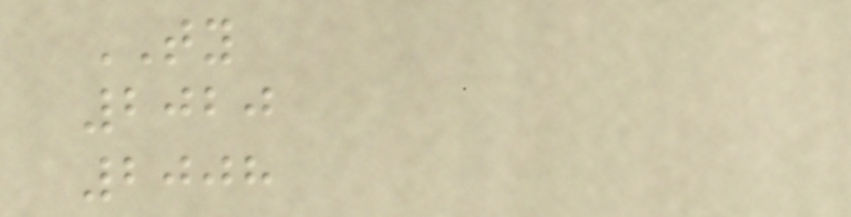TY
2020
2008
